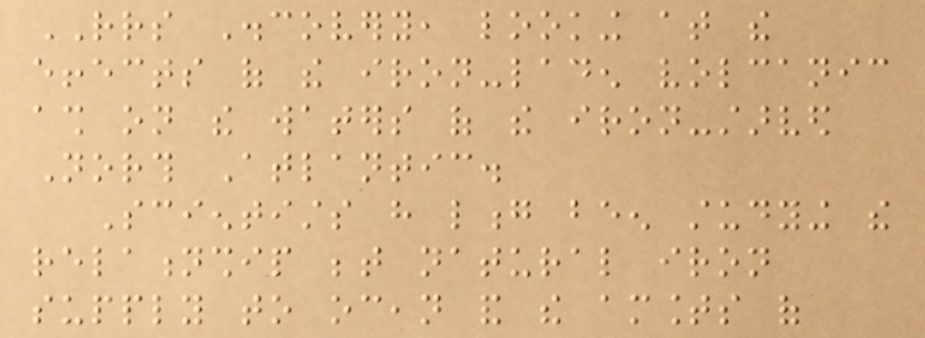RRS Discovery, looking at the
effects of the iron-laden volcanic
ash on the waters of the iron-starved
North Atlantic.
Scientists have long been studying the
relationship between natural iron
supply to ocean and the amounts of
